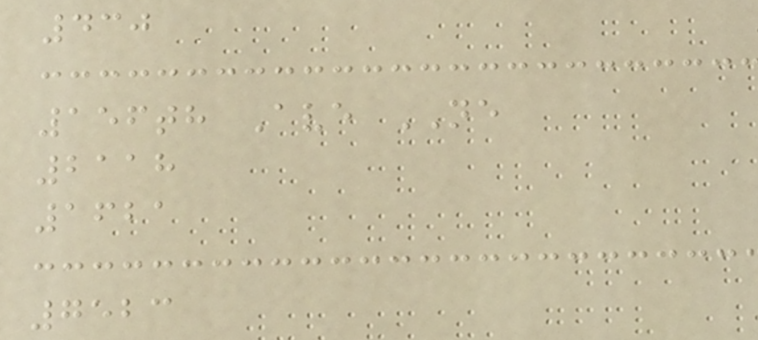430
156th Ave NE
2118
1621
7523
